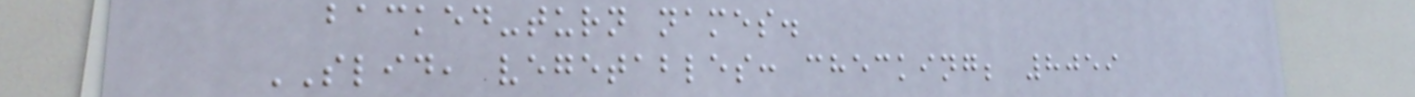backed-turn names.
SLID, vegetables: checking; 8059
